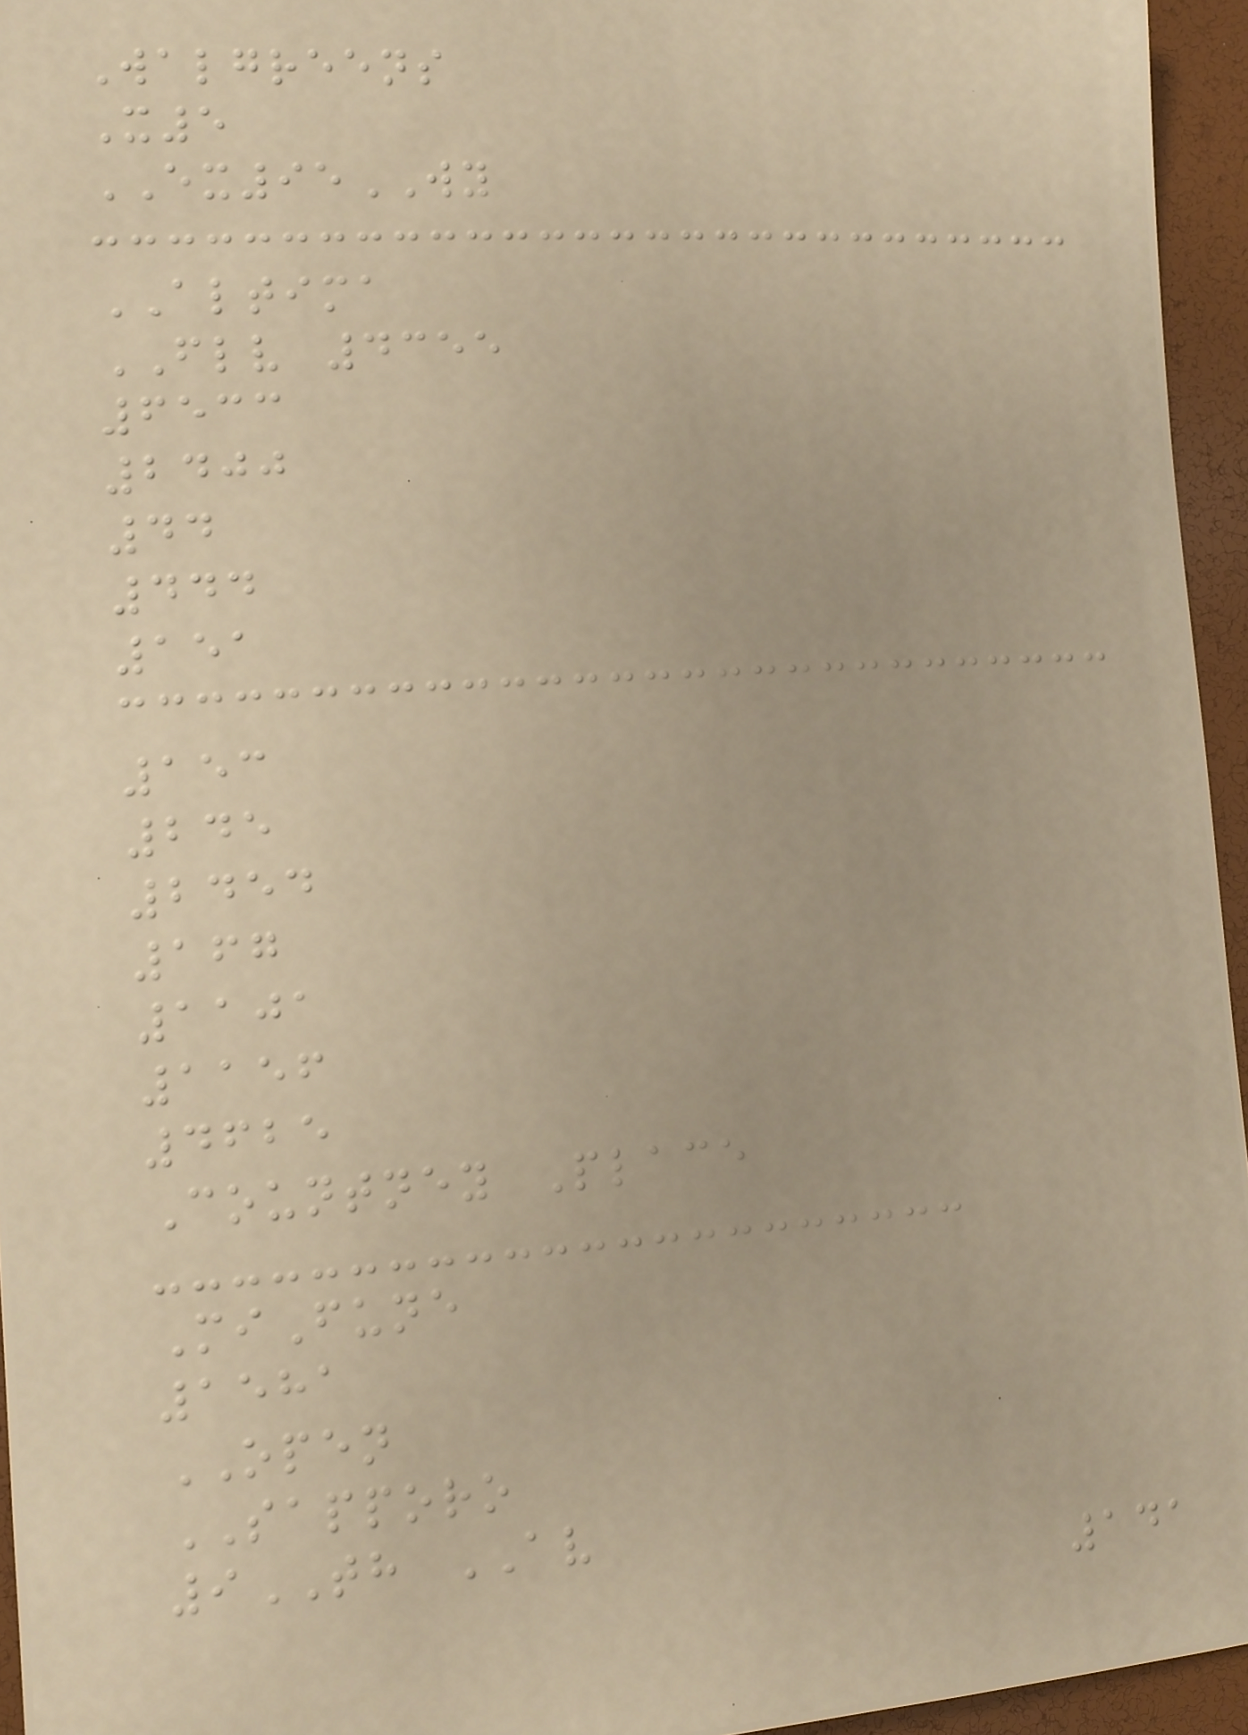Walgreens
X5
EX95WY
ALTIMA
FLV 4355
6533
2400
44
444
151
153
245
2454
167
1101
1156
4625
Countney Place
MiFune
1581
OPEN
SAPPORO
9TH AV
141
